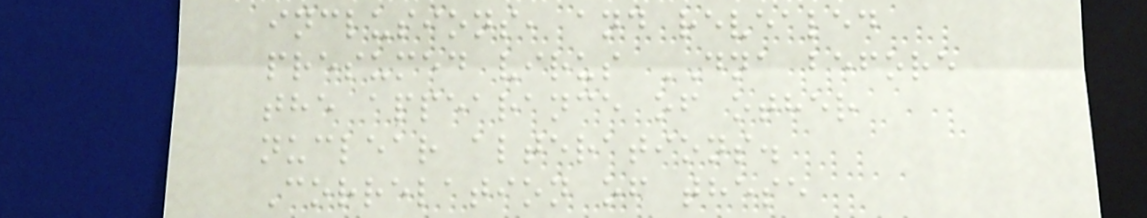inclusions, and revealed
presumed virus DNA before
the appearance of other
nuclear alterations.
Correlation of these
